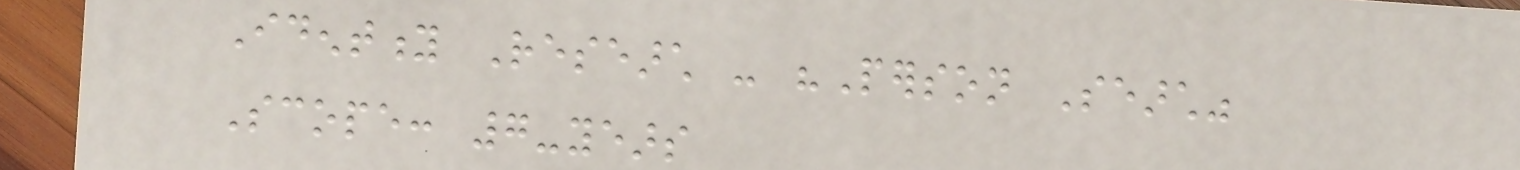Identity Research - "Person Search"
Scope: 7-years
